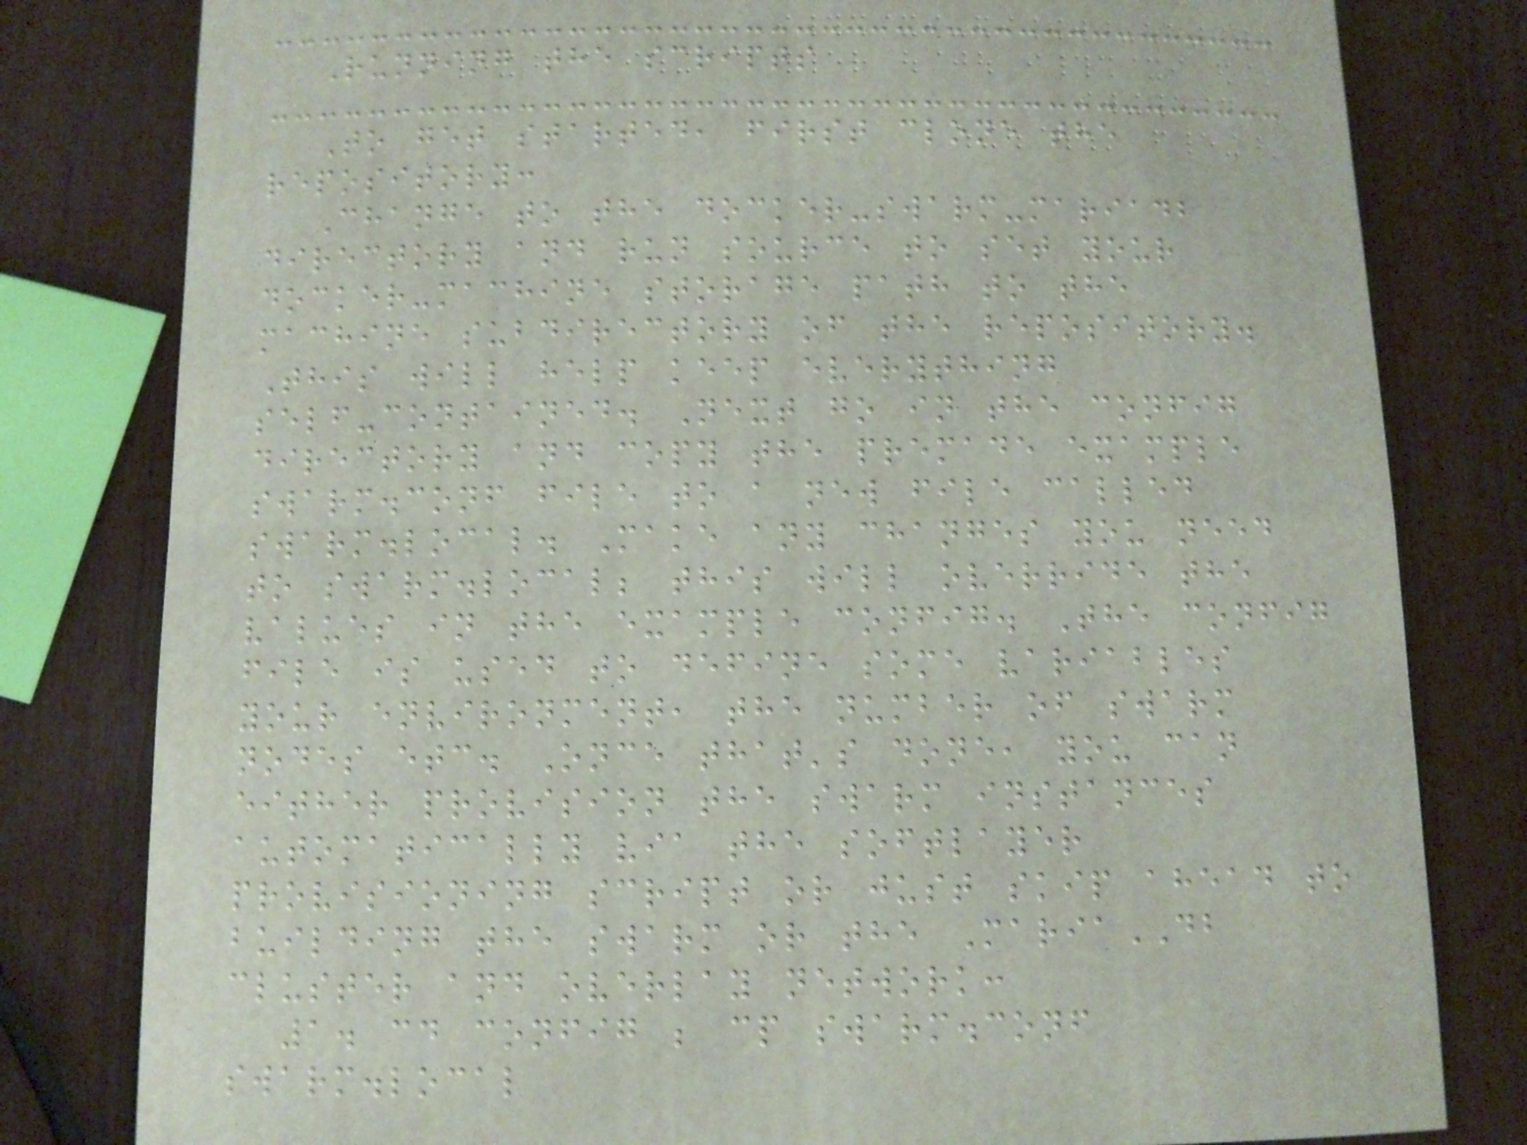Running the scripts
To get started, first clone the
repository:
Change to the docker-swarm-mariadb
directory and run source to set your
docker-machine storage path to the
machine subdirectory of the repository.
This will help keep everything
self-contained. Next go in the config
directory and copy the premade example
swarm.conf file to a new file called
swarm.local. Make any changes you need
to swarm.local; this will override the
values in the example config. The config
file is used to define some variables
your environment, the number of swarm
nodes etc. Once that's done, you can
either provision the swarm instances
automatically via the softlayer
provisioning script or just skip ahead to
building the swarm or the MariaDB
cluster and overlay network:
1. cd config ; cp swarm.conf
swarm.local
